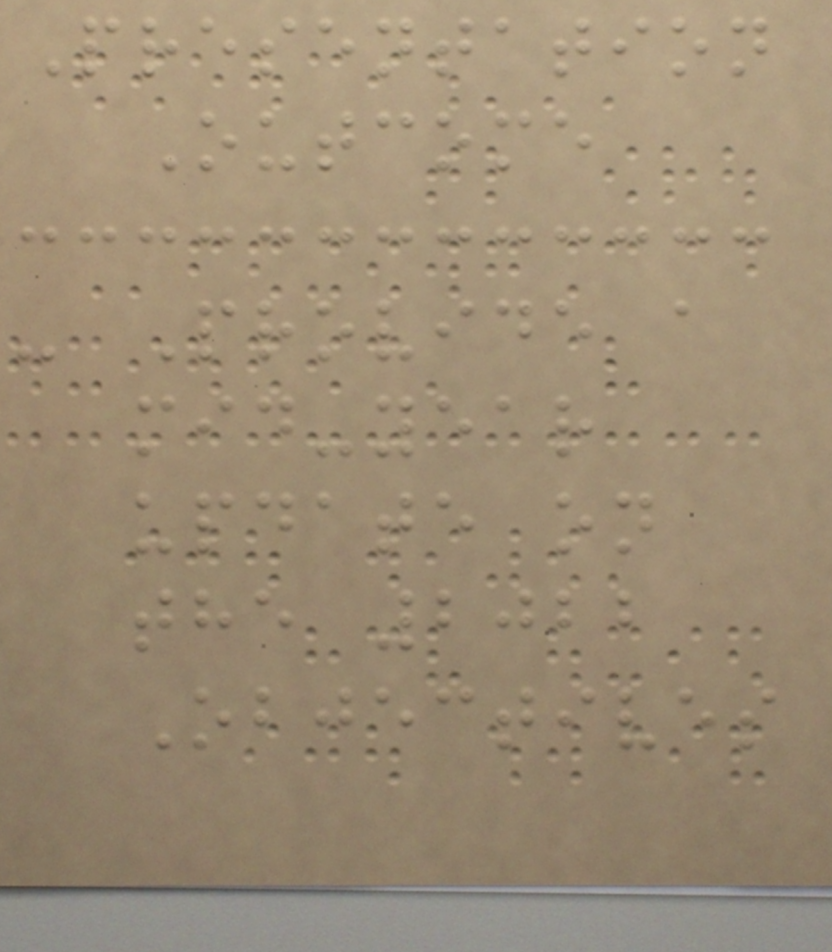Presentation
Outcome
- Provide a
mid-year
update on
the 2022
Objectives
